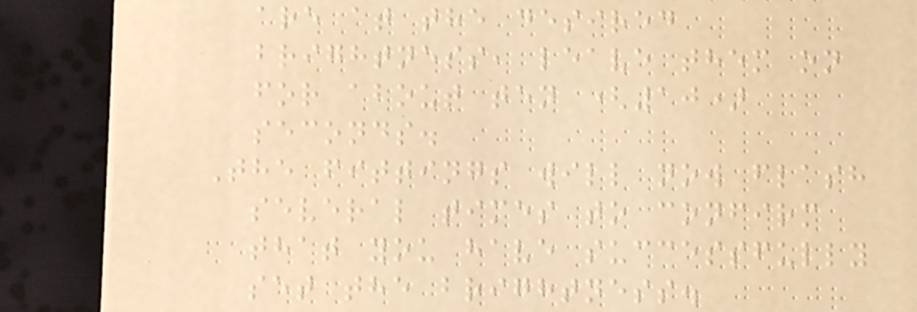are at the desired
brightness, leave them on
for about ten (10)
seconds.
The fittings will now flash
several times to confirm
that you have successfully
set the brightness.
